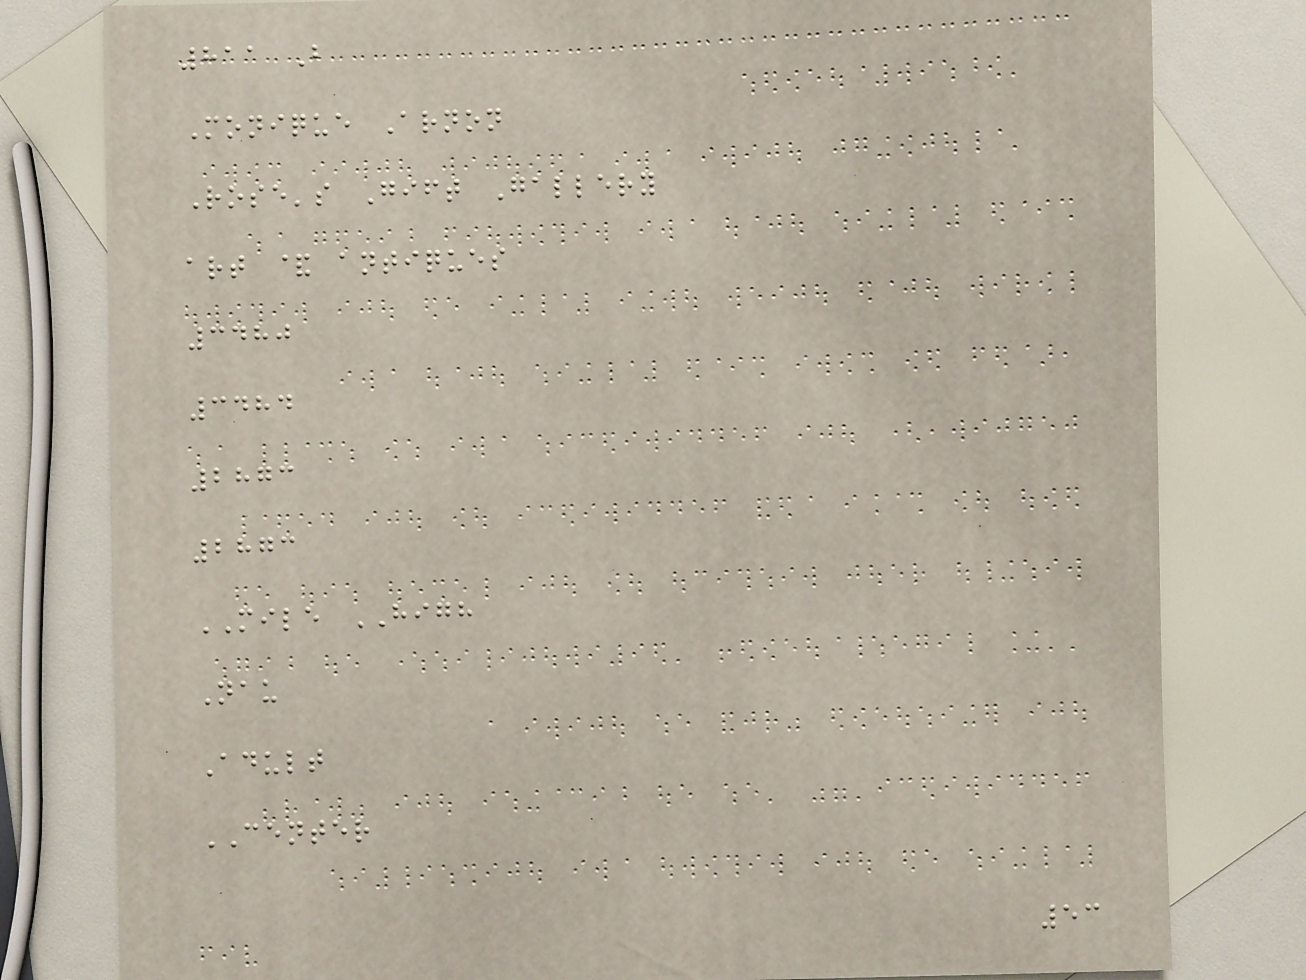811 B
Monique Arnon
Rose's Gift Gallery
art & antiques
3480
3484
2873
2873
MILE HIGH
Nau
Adult
CENTER
53
